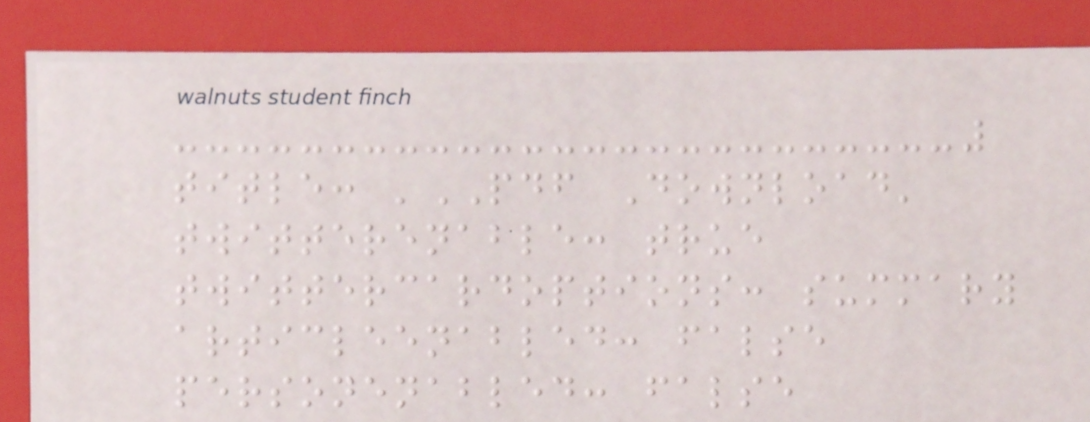title: 'PDF Download'
twitterenable: true
twittercardoptions: summary
articleenabled: false
personenabled: false
